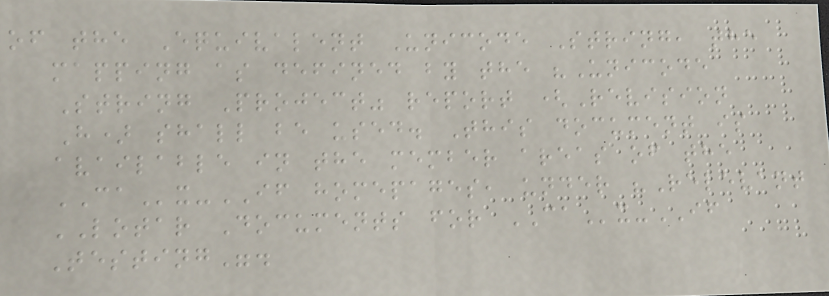of the Equivalent Unicode String, the
mapping as defined by the "Unicode
String Project" report (Revision
H) shall be used. This document is
available in the member areas of the
CAx-IF homepages, under "Relevant
LOTAR Documents for CAx-IF
Testing".
